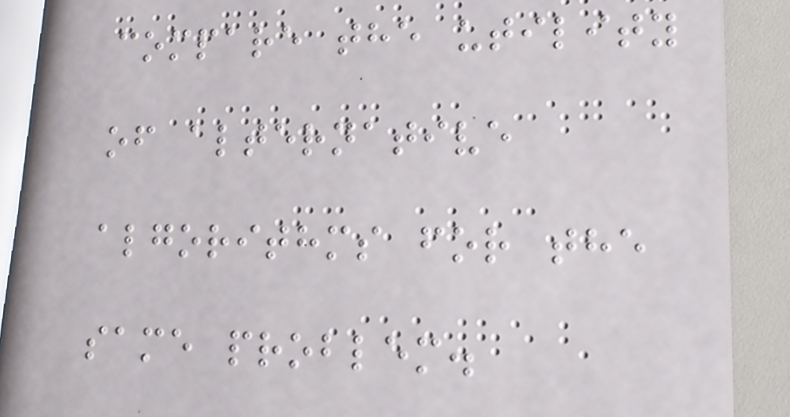compare the utility
of alternative
algorithms for the
same problem.
